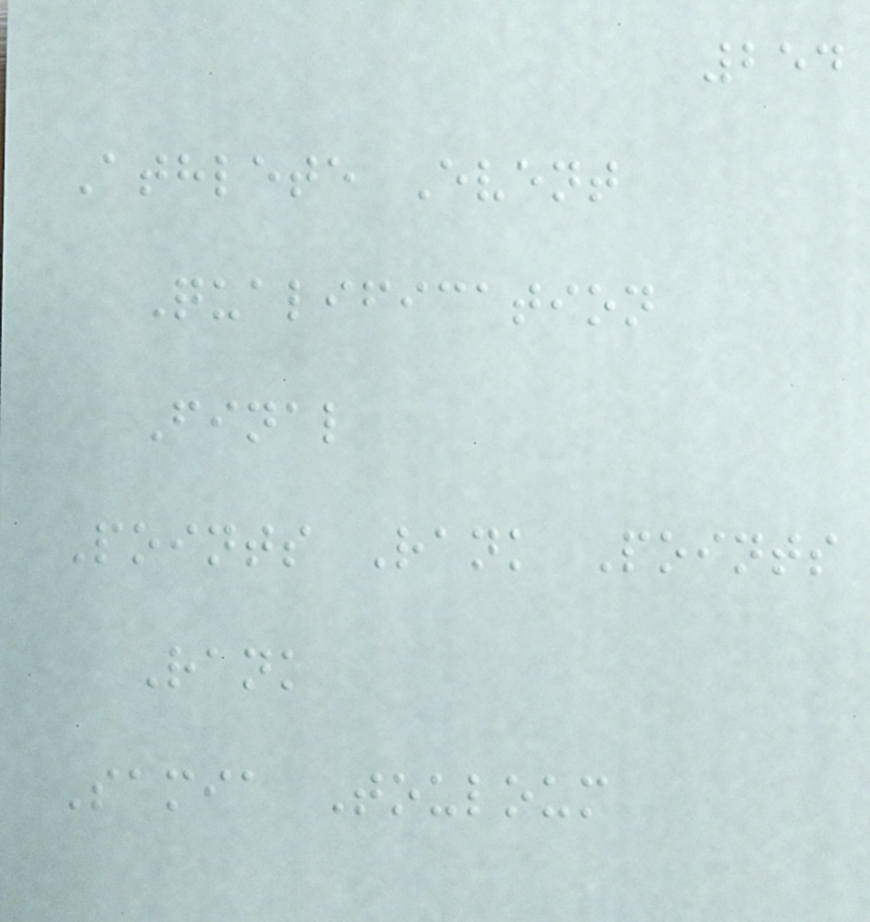254
Athlete Event
Qualification
Final
Points Rank Points
Rank
Samia Touloum
